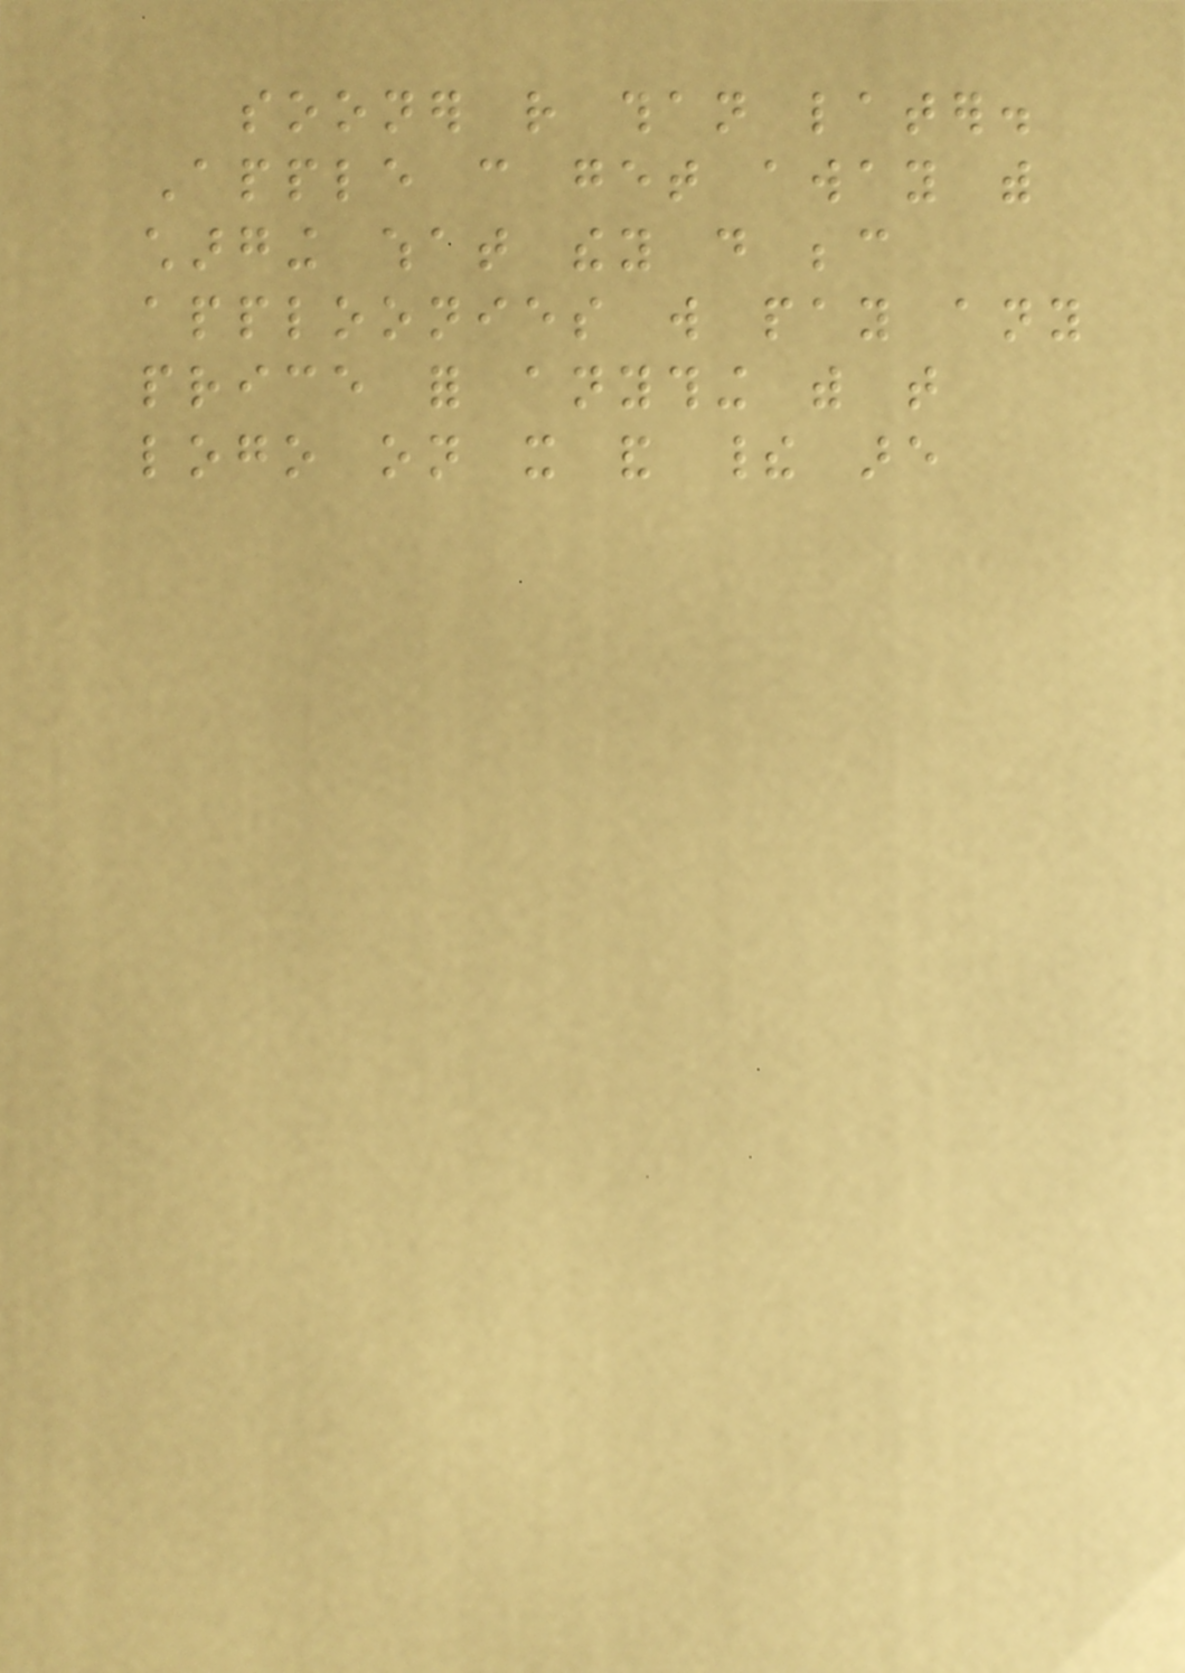sooner rather than later.
Apple can get away with
charging what they do because
apploonies will pay any
price for anything with that
logo on it and their are
